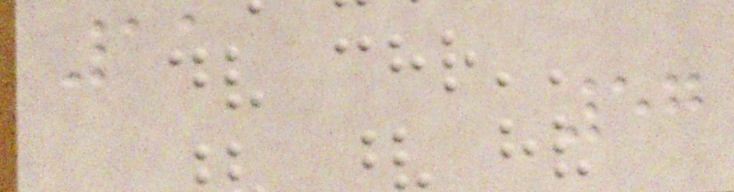11
57
